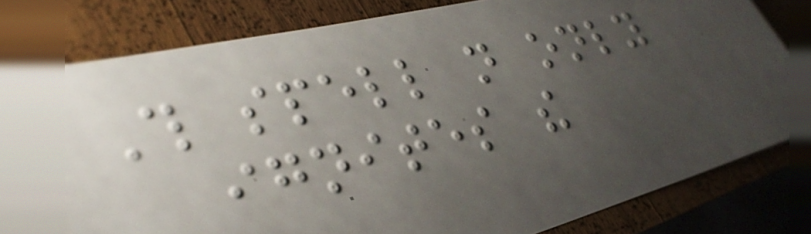This spell not only
ignites the
